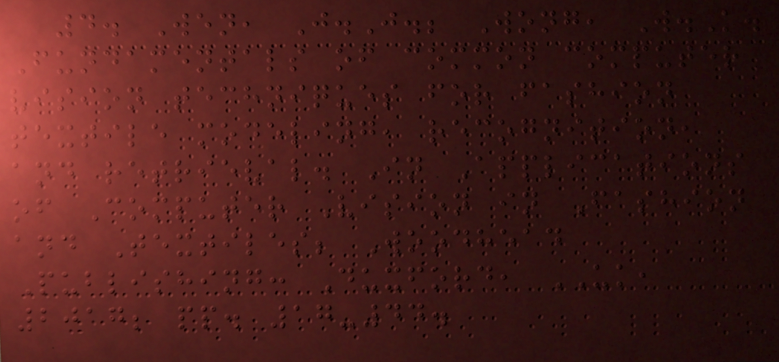4. Wen, J.J.; Wong, W.K.
Fundamentals of common computer
vision techniques for fashion
textile modeling, recognition,
and retrieval. In Applications
of Computer Vision in Fashion
and Textiles; Woodhead
Publishing: Duxford, UK,
2017; pp. 17-44.
